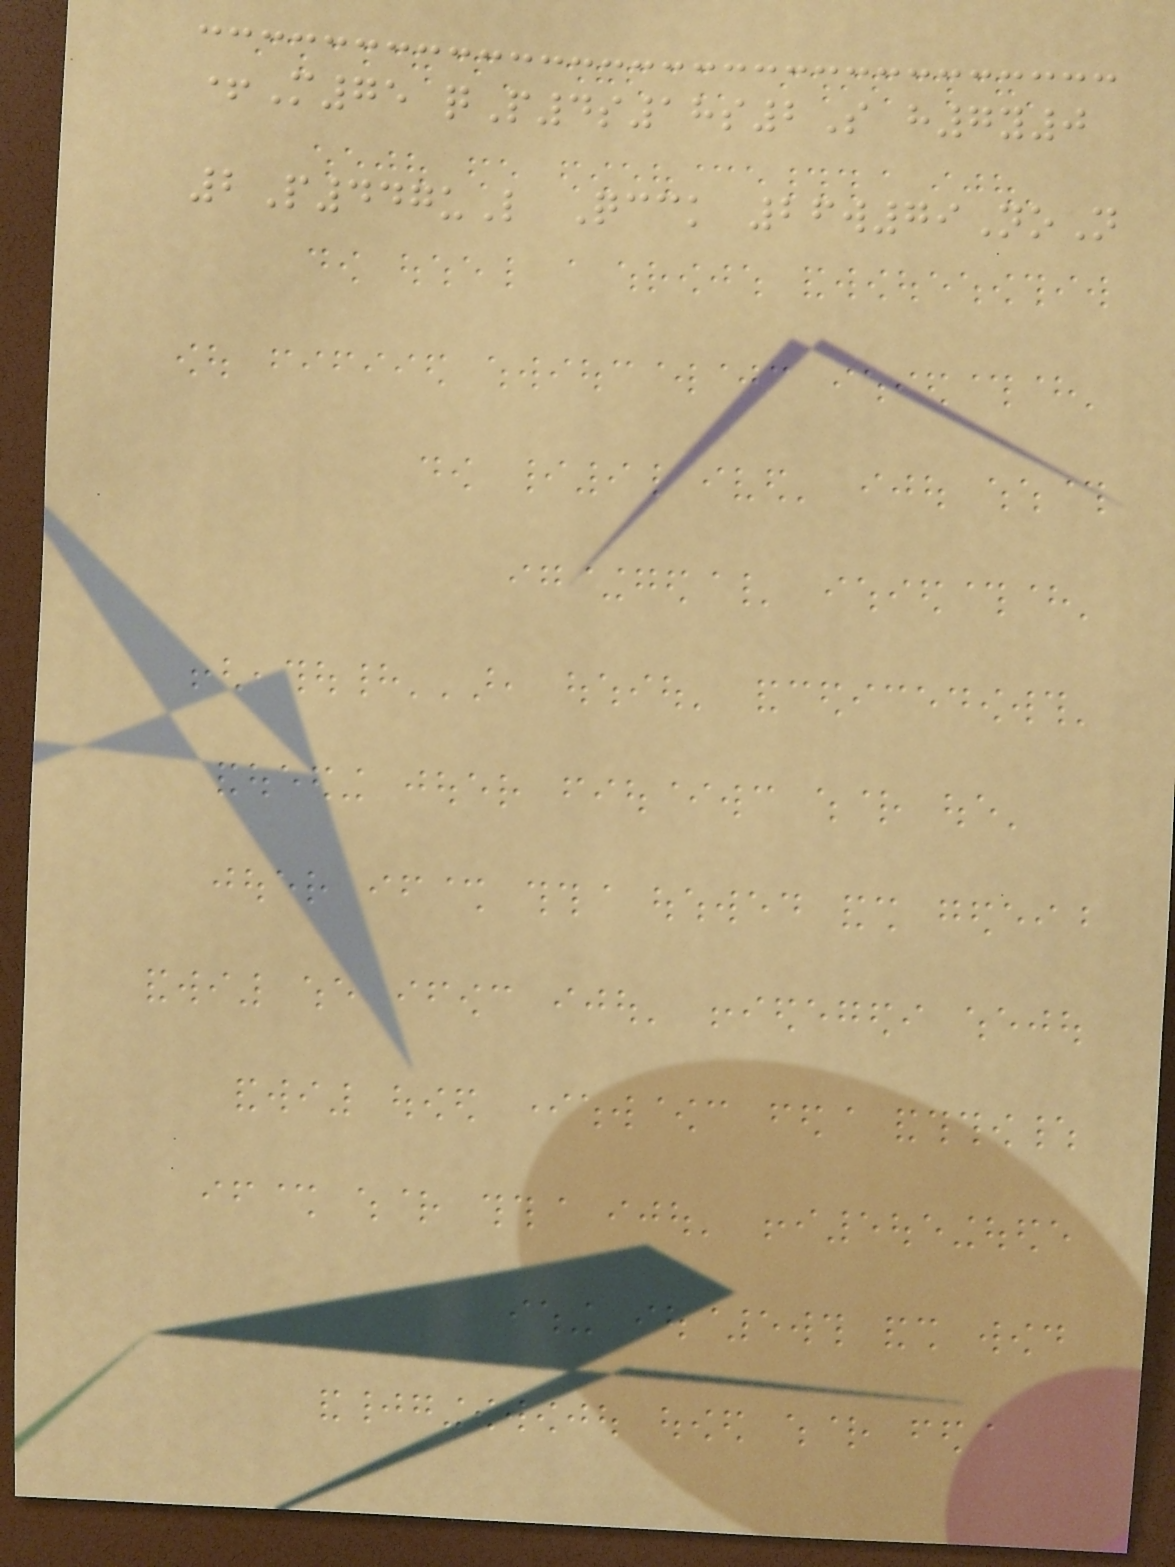+M75 qP4s18s2S h7y0
2P447uL Qcck 26w79NoN
